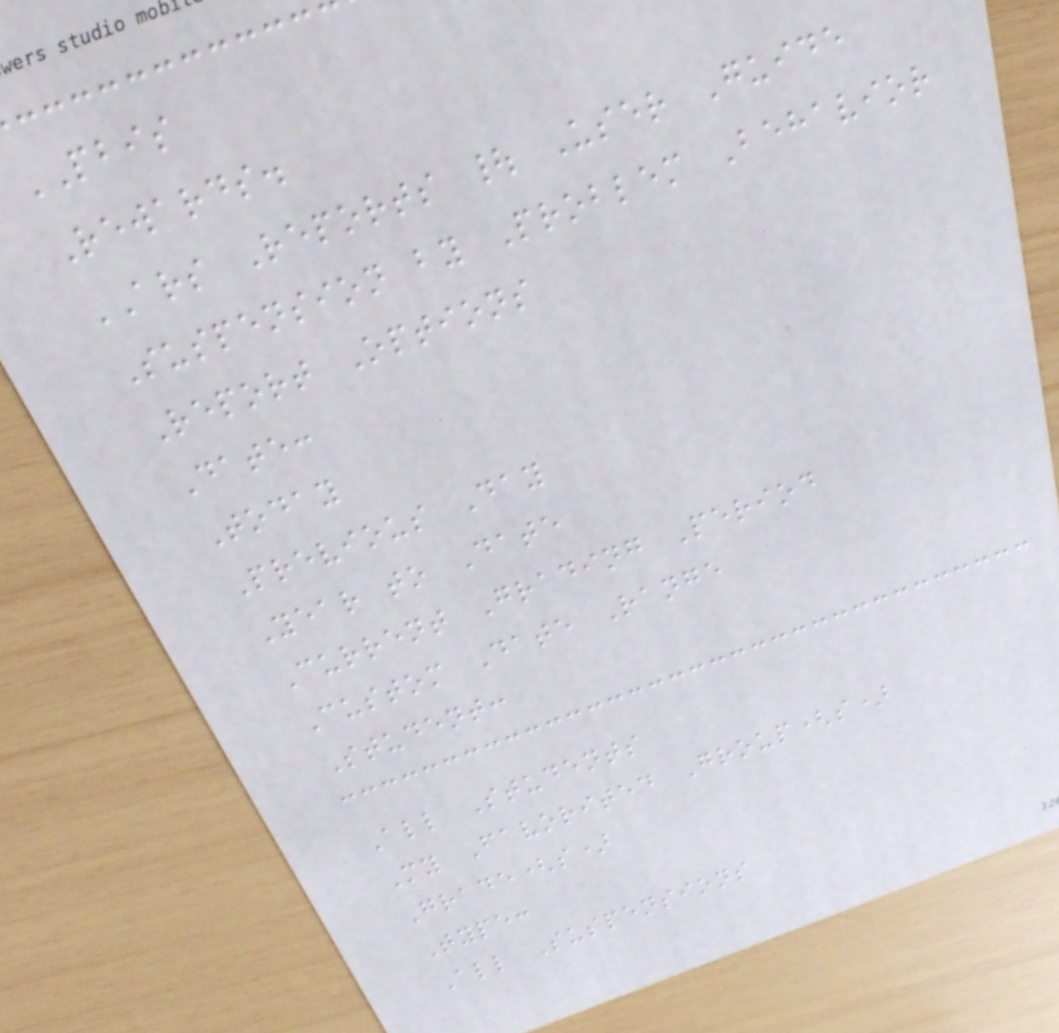PBIS
Rewards.
ARS Reports | User Guide
Suspension by Problem Behavior
Report Options
Date:
Today
Previous Day
Year to Date
Current Grading Period
Custom Date Range
Student:
All Students
My Favorited Group(s)
Grade(s)
Type:
All Suspensions
